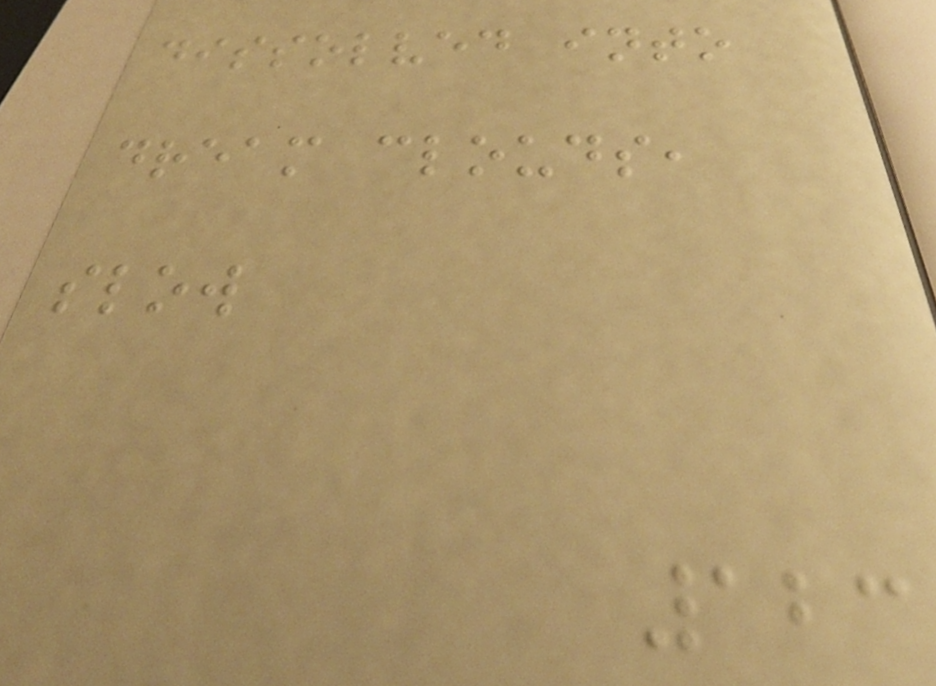dissolved into
dream clouds,
slow
123
